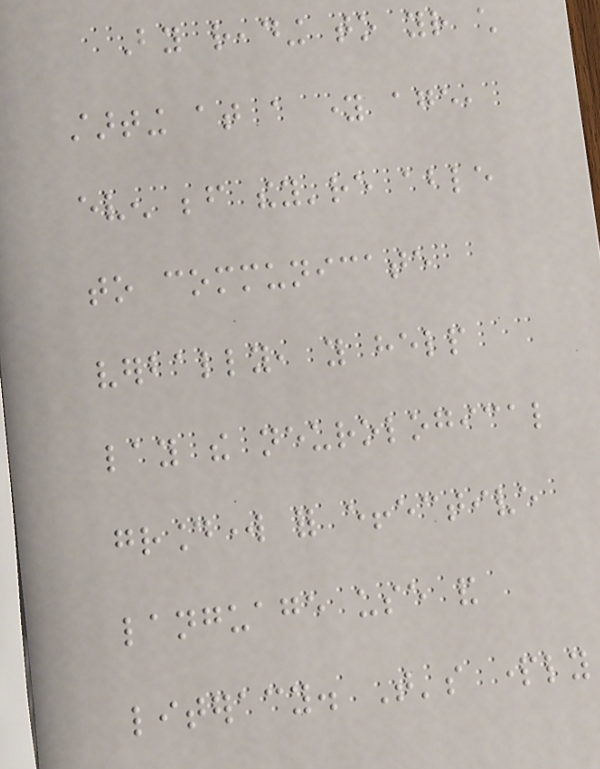By reading to your child
starting at a young age,
even before they're able
to communicate
verbally, you help
lay the neurological
groundwork for effective
language use and
literacy. That's partly
